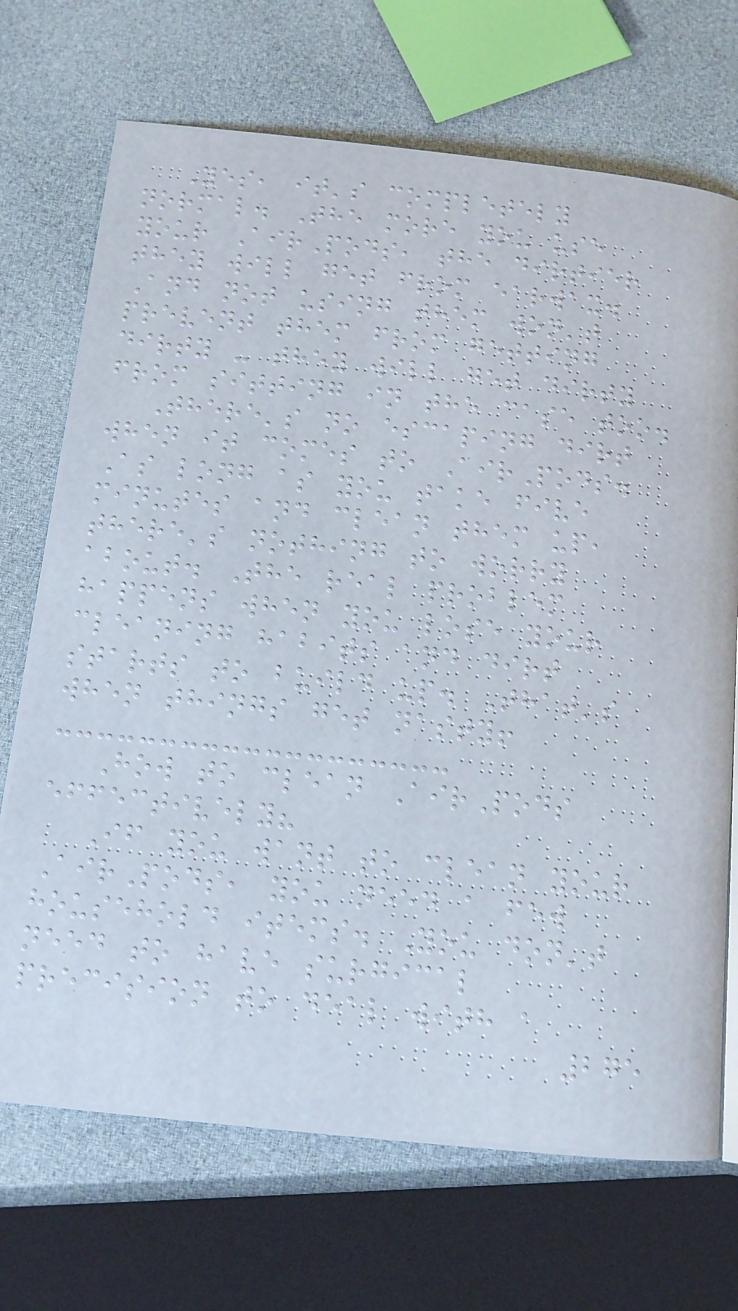Yes, it's completely
normal. The more you use
your AirPods, the dirtier
they will get from earwax.
And not using them won't
prevent them from getting
dirty - they will get dirty
from sitting in the case too.
There's no escaping dirt
when it comes to AirPods.
As long as you take five
minutes and clean them up,
there's nothing to worry
about. The real problem
happens when you lose your
cleaning habits and dirt
starts to build up. That's
when things get nasty!
How to clean AirPods
effectively?
If you want to clean your
AirPods, you need a few
household items. You don't
need to have surgical
precision to deal with a
275
